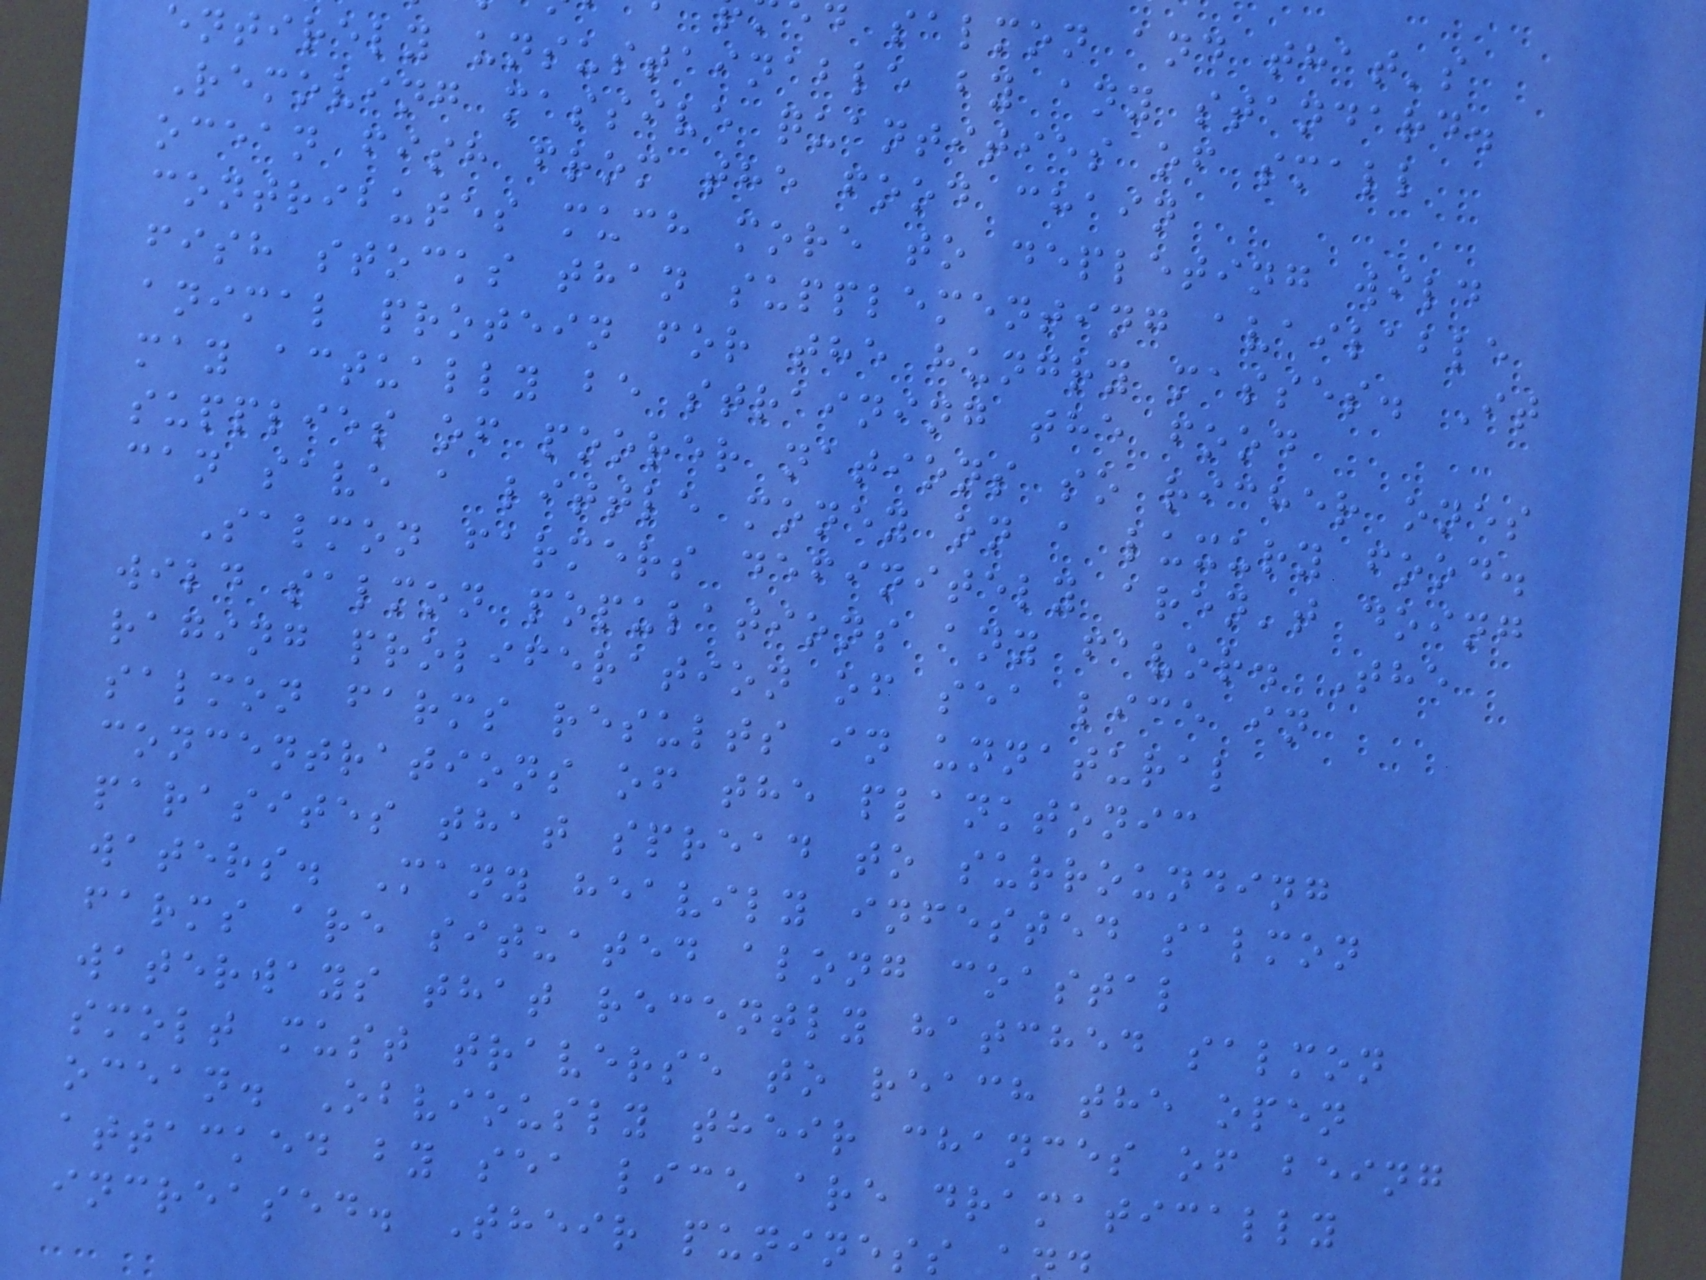d salmon and that's
entirely unsustainable by any standard.
Removing massive quantities of small
ocean fish from the food chain
contributes much more to depleting wild
fish stocks than supplementing available
animal protein for the hungry masses. It
may actually be straining the food
supplies of poorer nations so richer ones
can save a little money on a luxury food.
Salmon farmers definitely aren't doing
wild salmon populations any favor. The
raging proliferation of sea lice in
salmon farms results in unnatural
concentrations of the planktonic
parasites that spread to surrounding
waters. Many heavily infested salmon
farms are situated along coastal
waterways that recently hatched salmon
smolt must traverse to reach the open
ocean. Obviously their chances of being
attacked by sea lice are dramatically
increased. Their puniness
